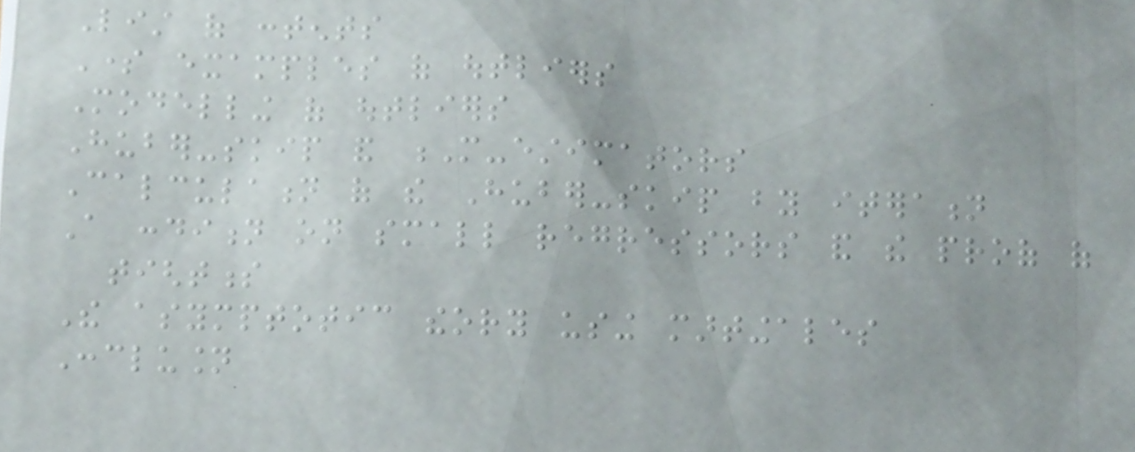List of contents
Some examples of outliers
Modelling of outliers
Huber-skip and M-estimators
Calculation of the Huber-skip by iteration
A condition on small regressors and the proof of
tightness
The asymptotic theory using martingales
Conclusion
